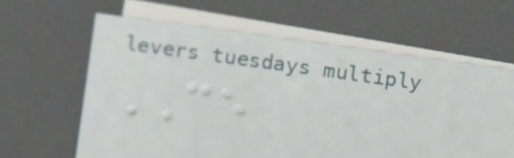CE
